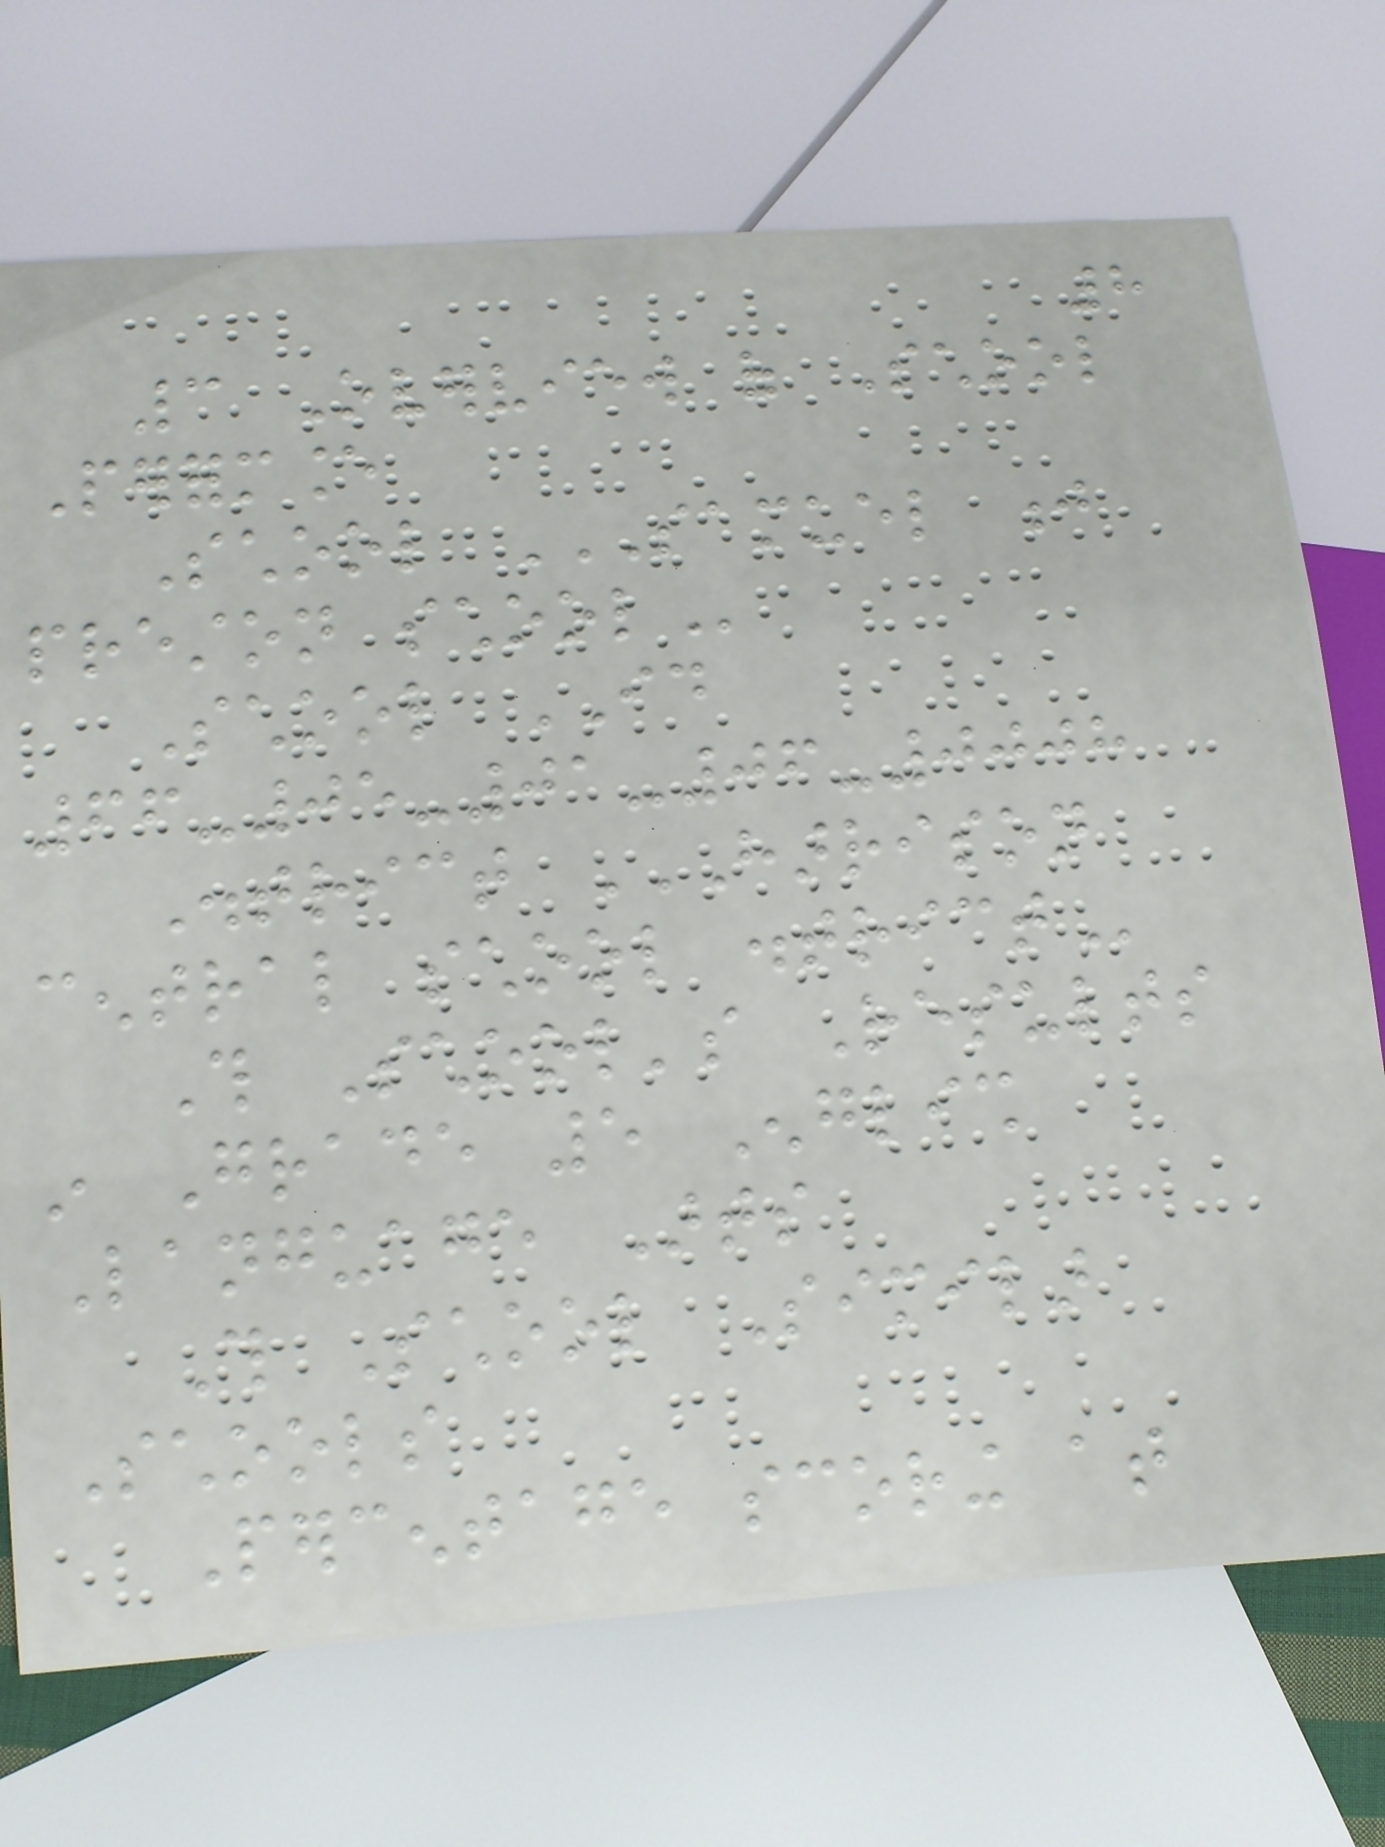8
3 Overview of School
Performance
School SAMUEL J
PRESTON SCHOOL
School ID
66-05-01-06-0008
District HARRISON
CENTRAL SCHOOL DISTRICT
This School's Results
in Grade 5 English
Language Arts
This School Similar
Schools
Percentage scoring at
